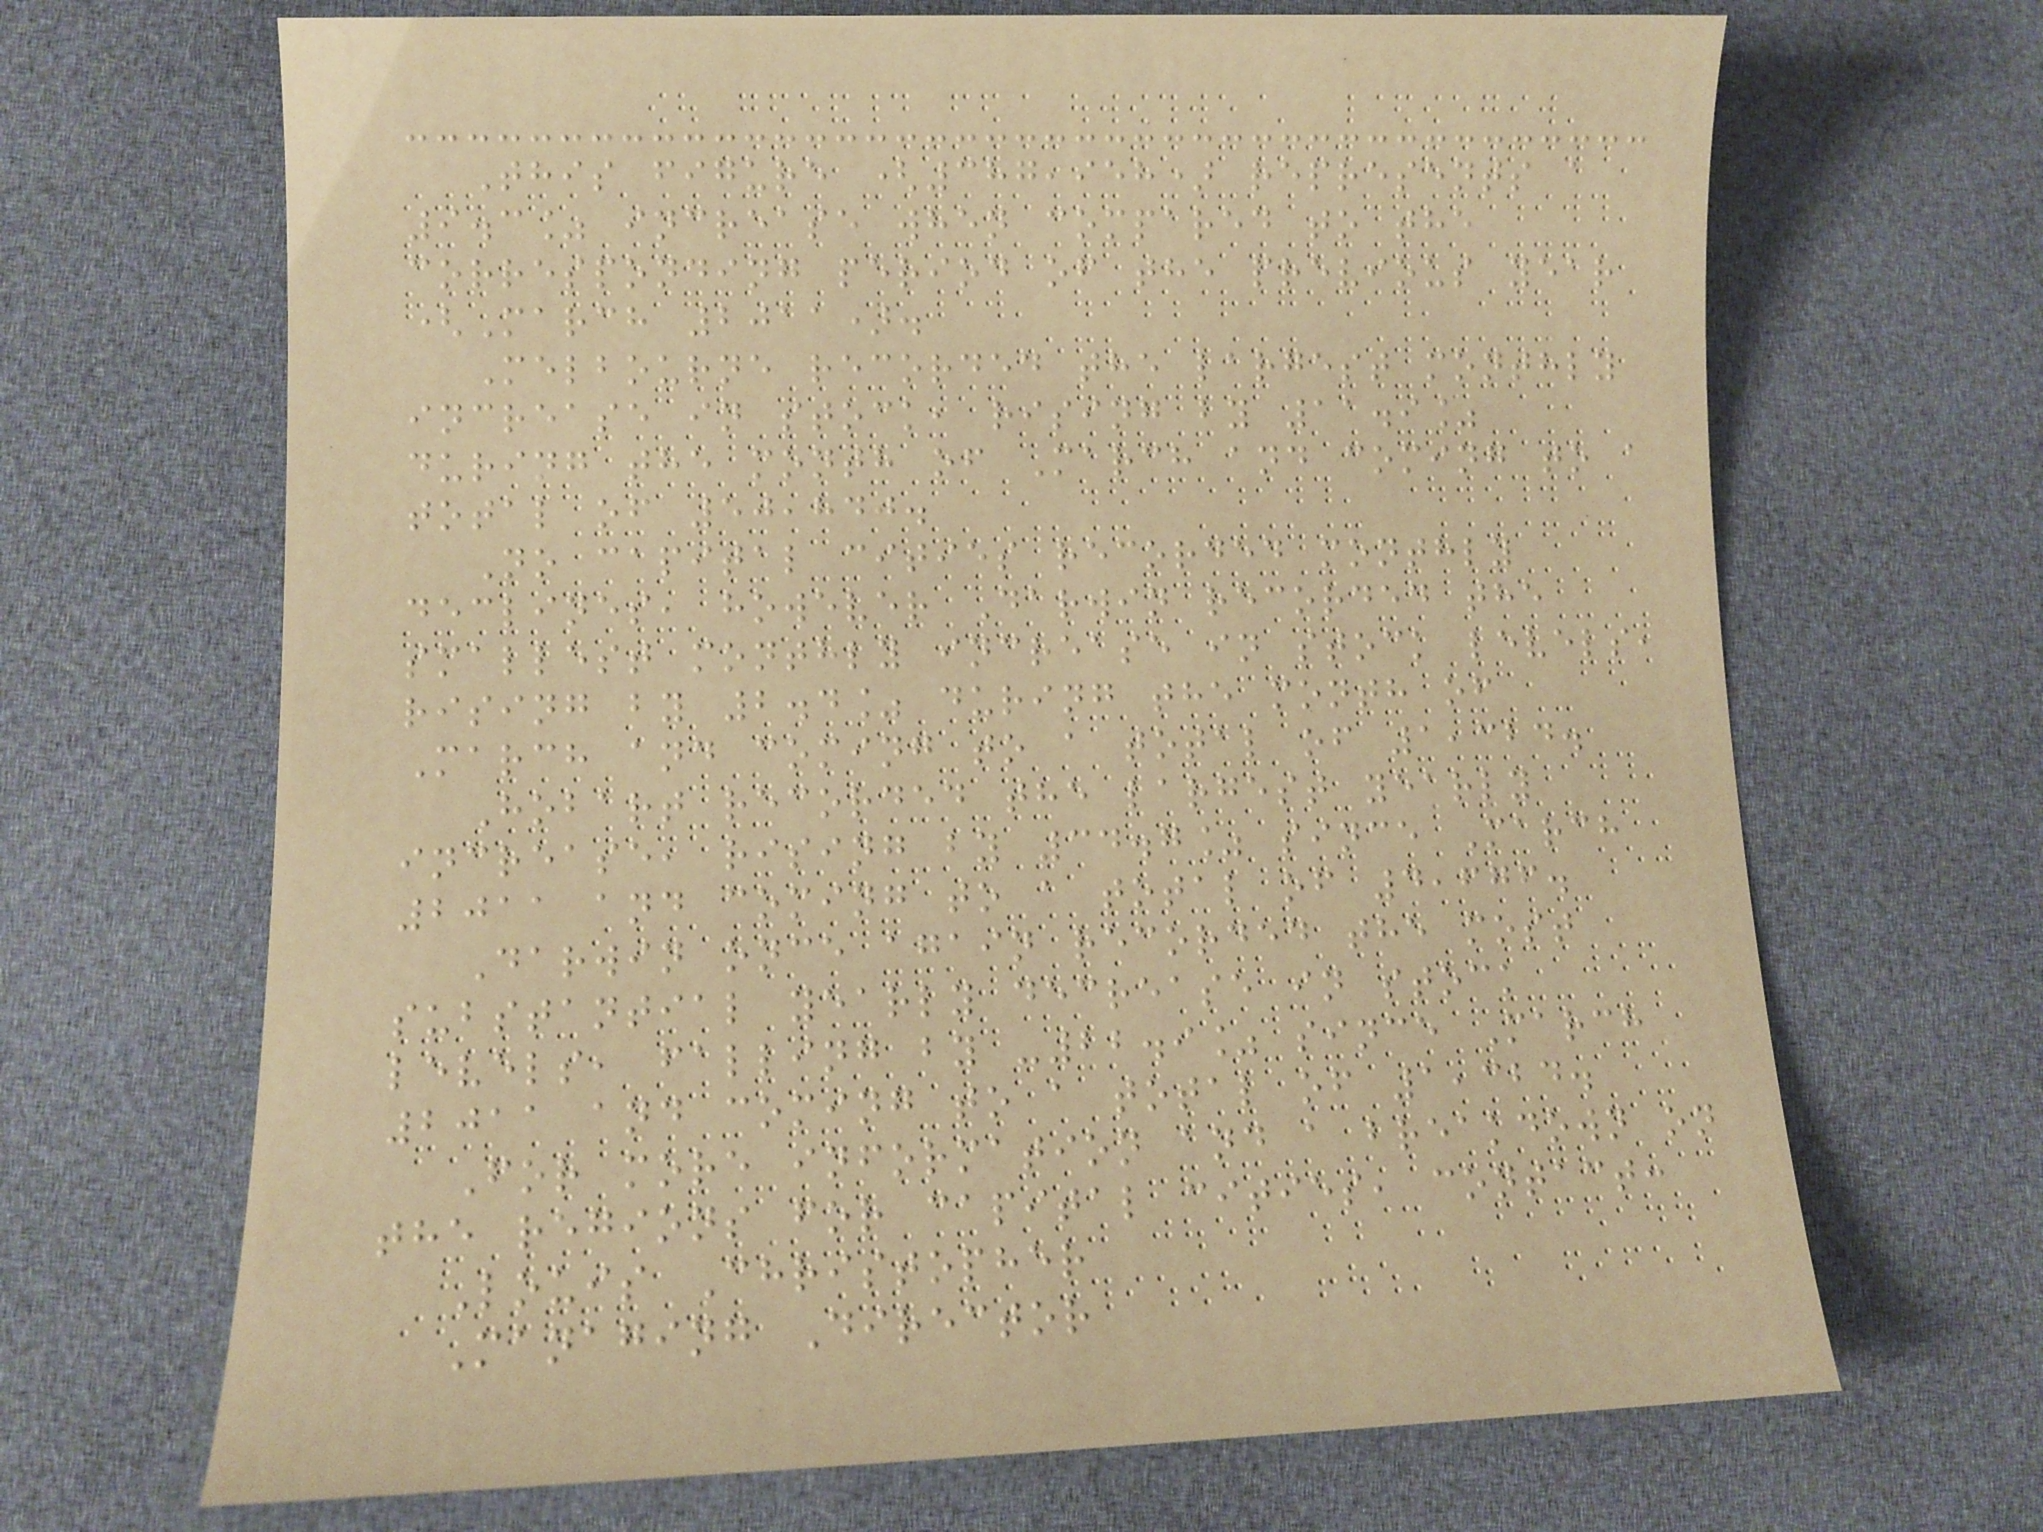This figure (387,958) represents a
9.3% increase when compared to the
corresponding period of the previous year
(March 2011).
Melbourne recorded the largest monthly
increase in stock, rising by 11.9%
during the month of March and coming to a
total of 50,840.
No capital cities recorded monthly
declines, however Darwin recorded the
smallest monthly increase in stock levels,
rising by 2.4% during the month of
March and coming to a total of 1,324.
Hobart recorded the largest yearly
increase, rising by 34.7% since March
2011 and coming to a total of 4,676.
Darwin once again recorded the most
substantial yearly decrease in stock
levels, falling by -22.9% since March
2011 and coming to a total of 1,324.
For more information and a breakdown on
the regions for capital cities, contact:
Louis Christopher
Managing Director
